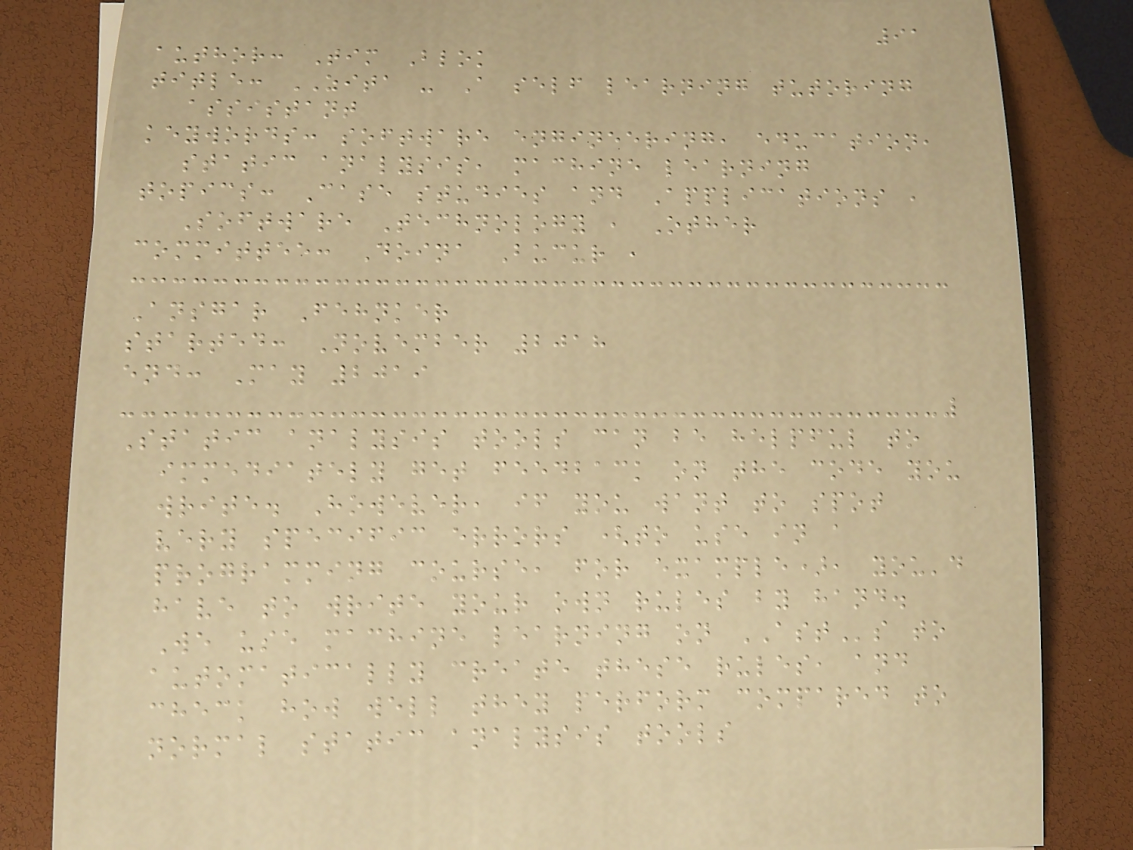91
author: Tim Blok
title: ZITA - A self learning tutoring
assistant
keywords: software engineering, education,
static analysis, machine learning
topics: Case studies and Applications ,
Software Technology , Other
committee: Doina Bucur ,
Ansgar Fehnker
started: November 2018
end: May 2019
Static analysis tools can be helpful to
immediately get feedback on the code you
write. However, if you want to spot
very specific errors (to use in a
programming course, for example), you'd
have to write your own rules by hand.
We use machine learning on ASTs to
automatically create these rules, and
check how well they perform compared to
normal static analysis tools
